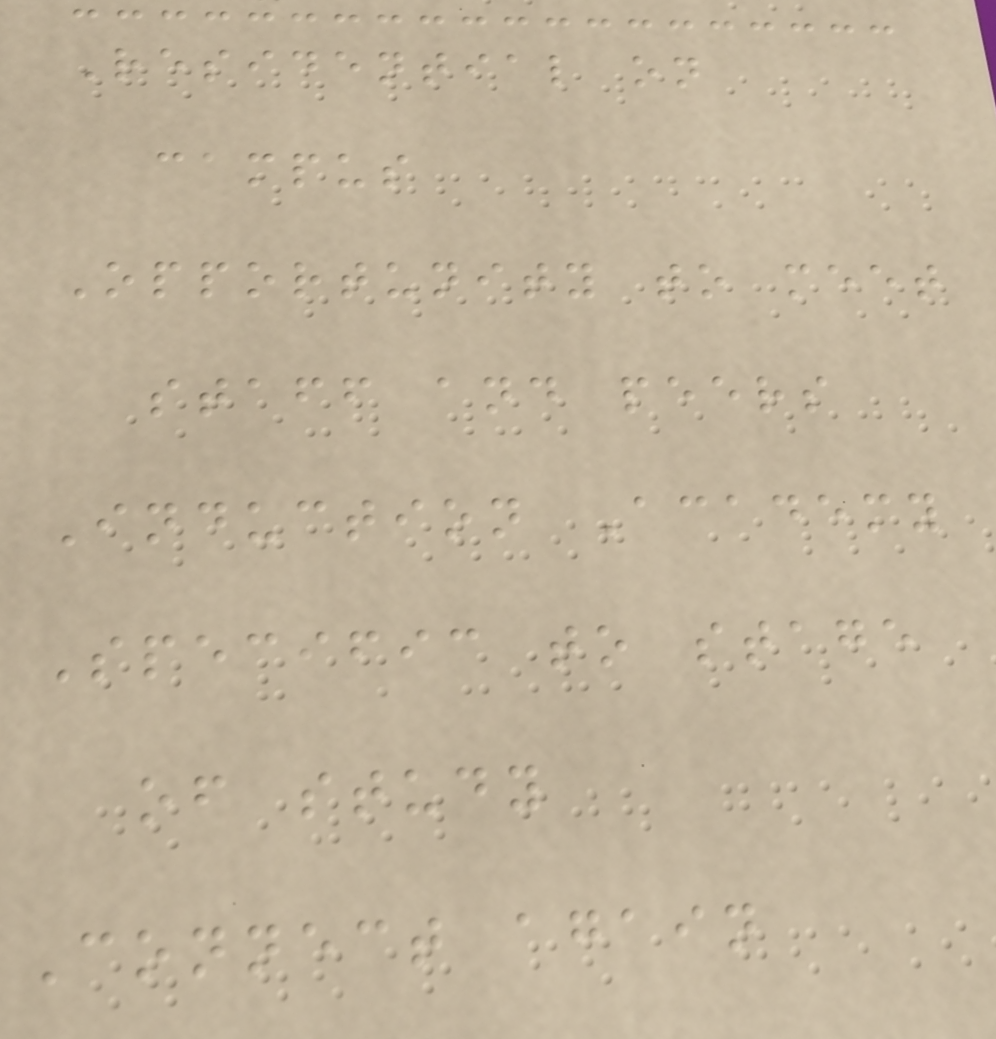Residential on
campus
Opportunity to meet
staff and peers
Induction Academy
Specific to stage
of study
Connect again
